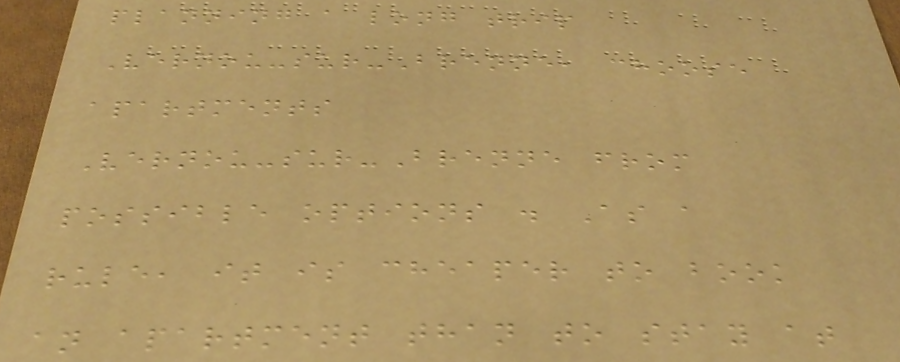planning a long trip
Vernou-sur-Brenne, choose
apartments
Vernou-sur-Brenne from
possible options . As a
rule, it is cheaper to book
an apartment than to stay at
